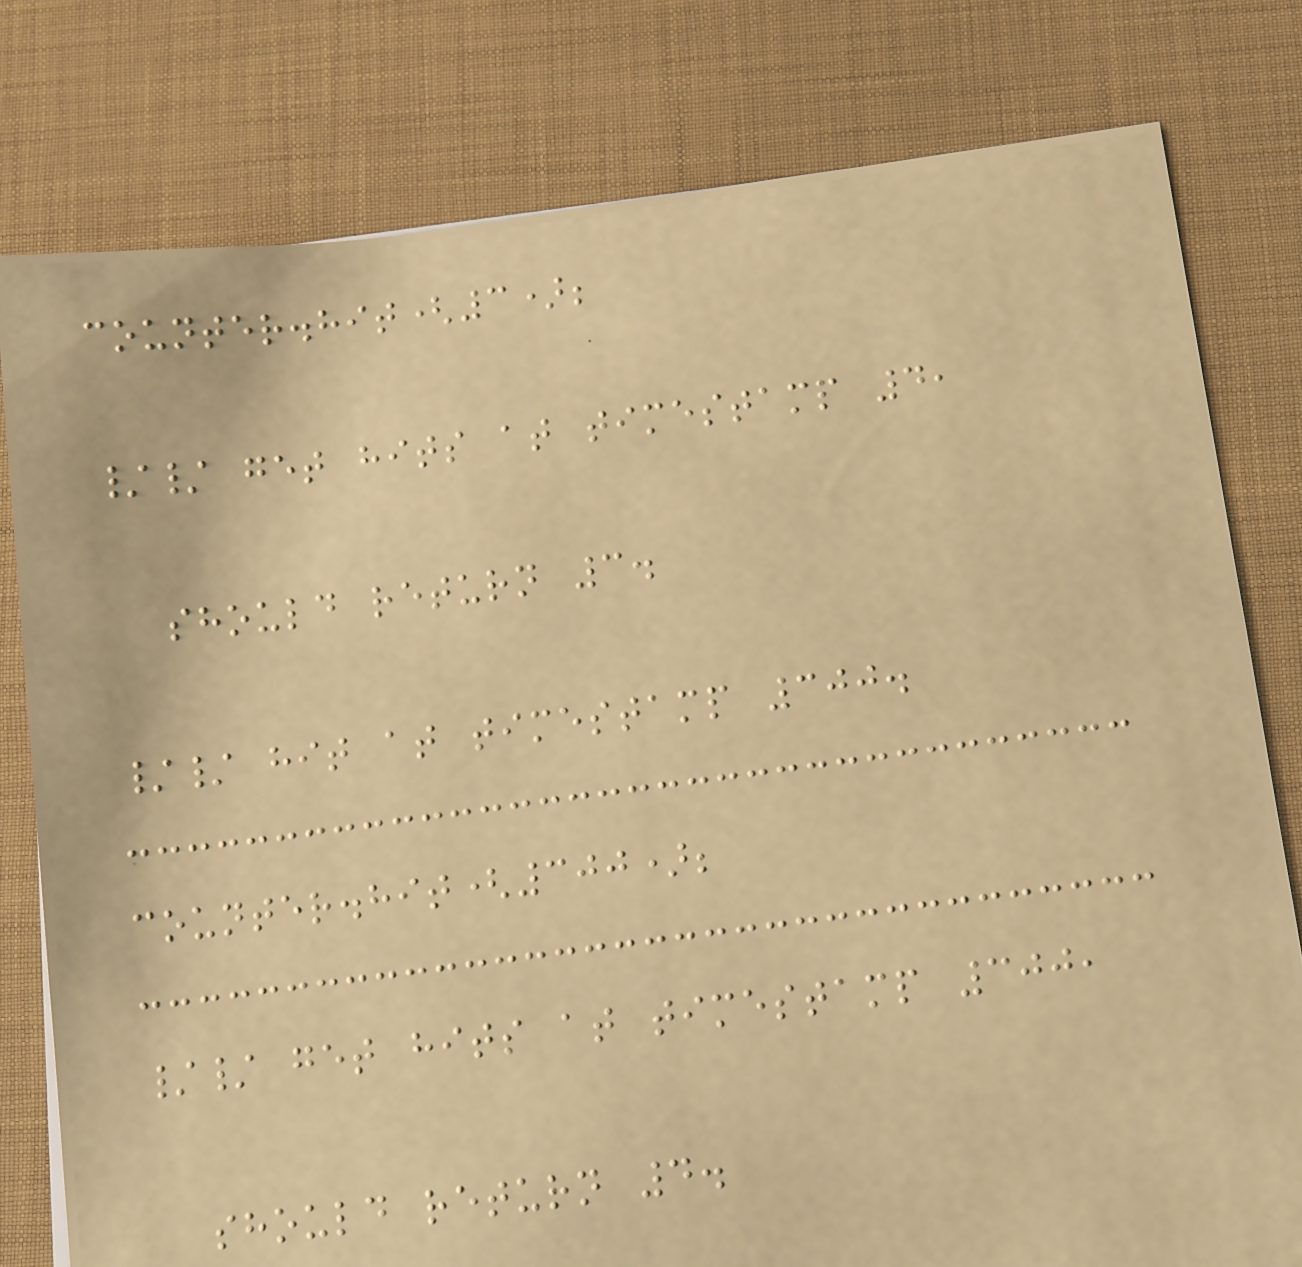counter.hit(3);
// get hits at timestamp 4,
should return 3.
// hit at timestamp 300.
counter.hit(300);
// get hits at timestamp 300,
should return 4.
